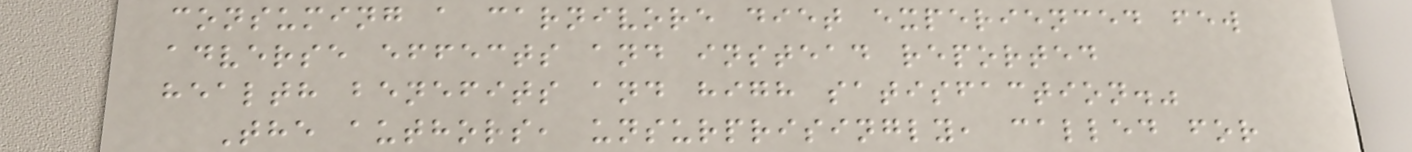consuming a carnivore diet experienced few
adverse effects and instead reported
health benefits and high satisfaction."
The authors, unsurprisingly, called for
